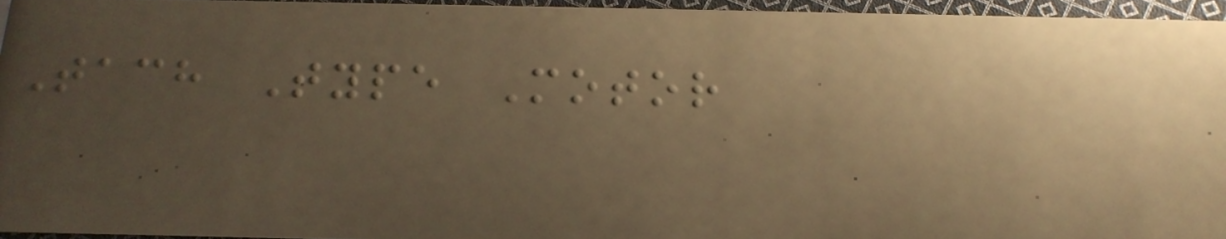Tach Type Motor
